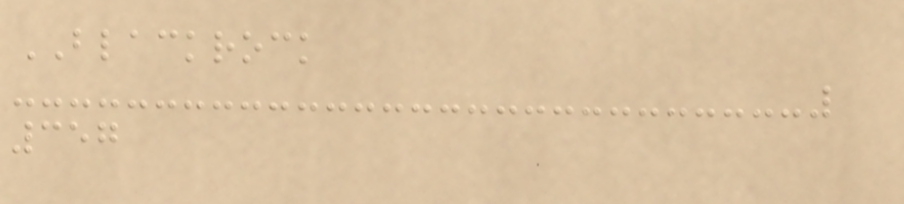BLACKROCK
357
